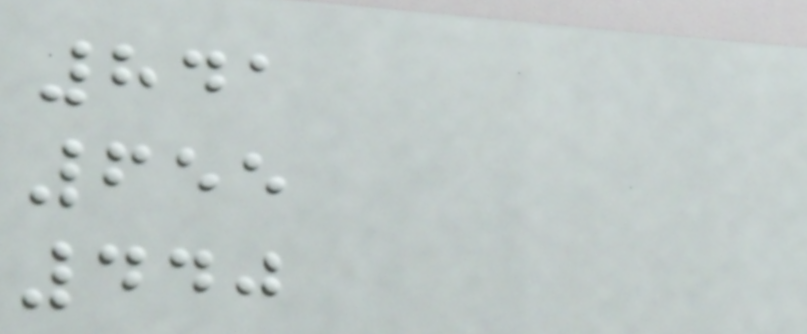841
655
440
